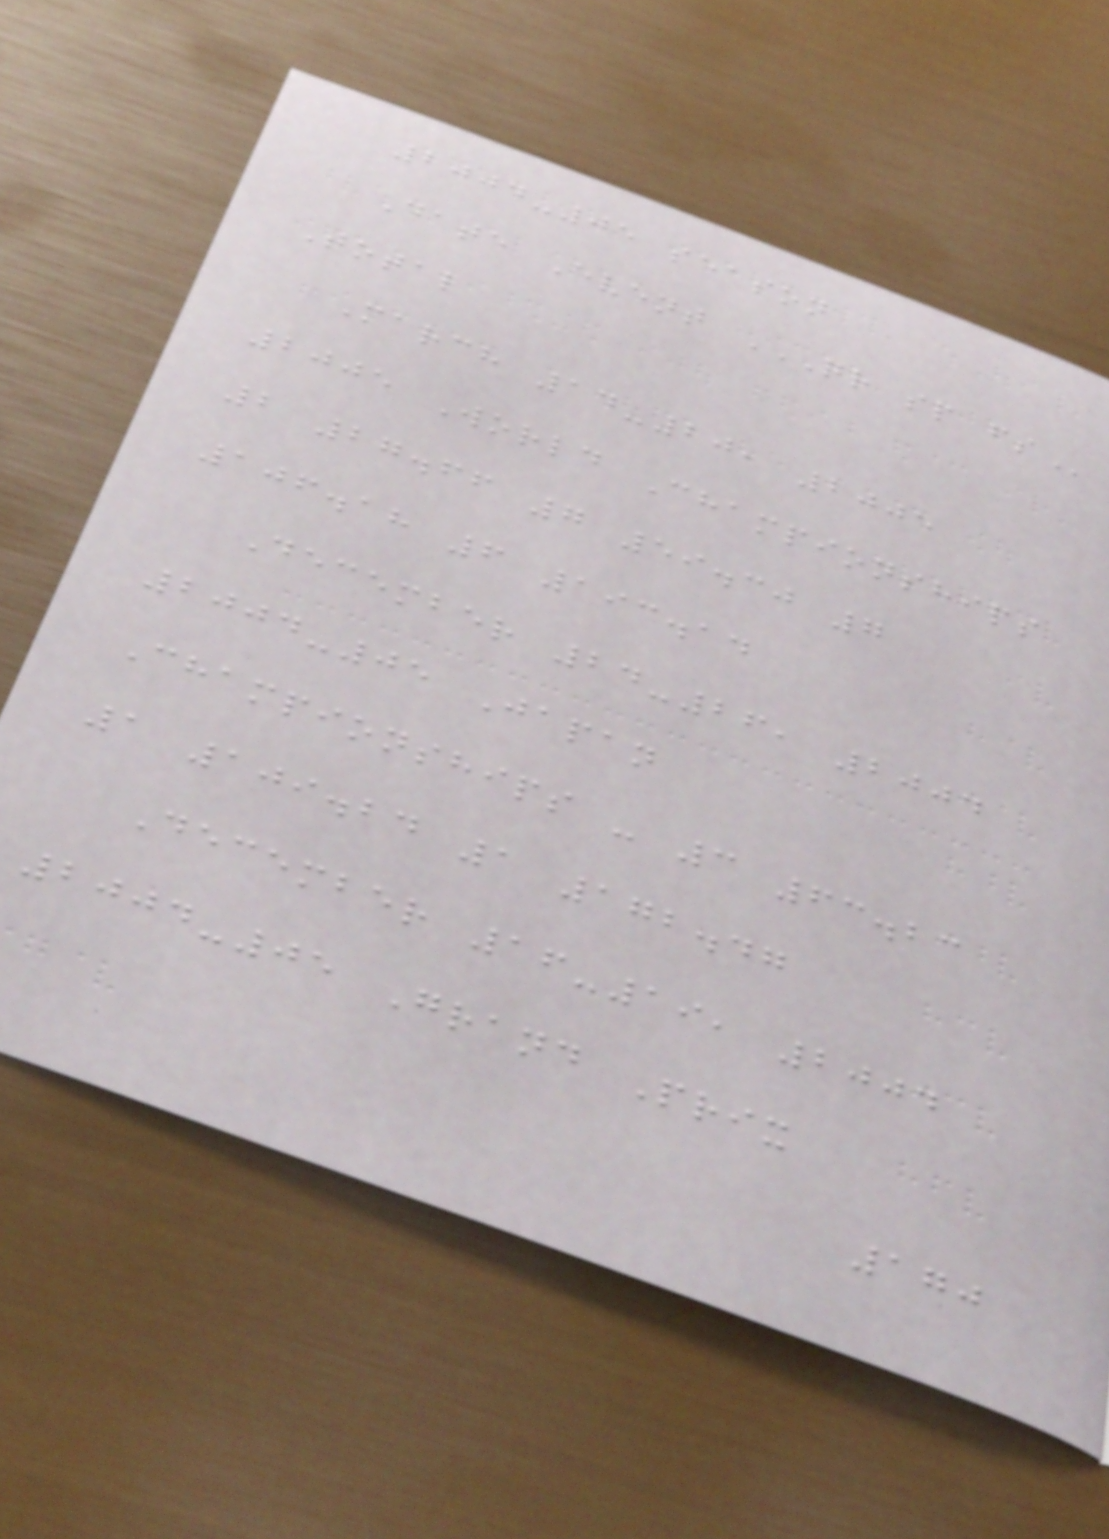2004-05 season
Date Event QR SP FS
Total
March 14-20, 2005
2005 World Championships
2 27.66 7 59.30 7
106.18 6 193.14
December 24-26, 2004
2004-05 Japan
Championships - 3 63.23
1 109.24 1 172.47
December 16-19, 2004
2004-05 Grand Prix
170
